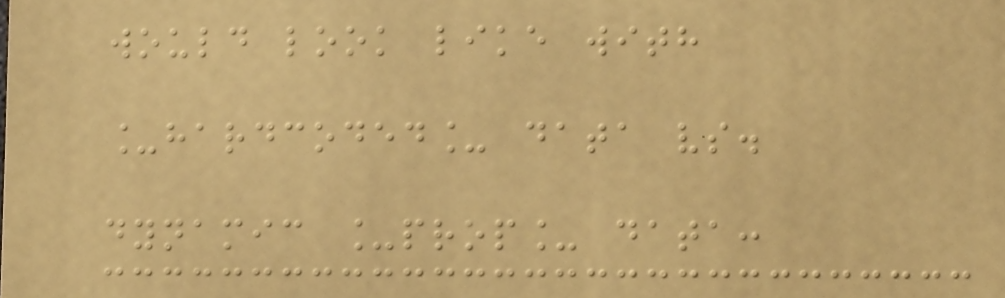would look like with
_hardcoded_ data vs.
dynamic _prop_ data:
